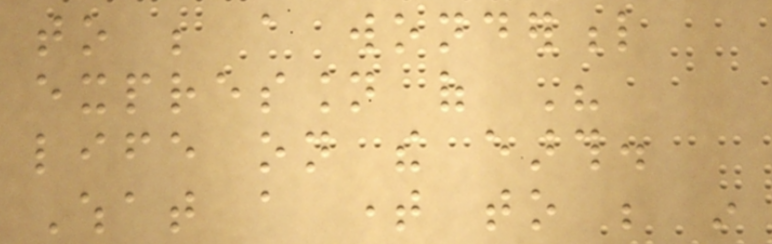to be a wonderful
expression of His
life on the earth.
What a time to be in
